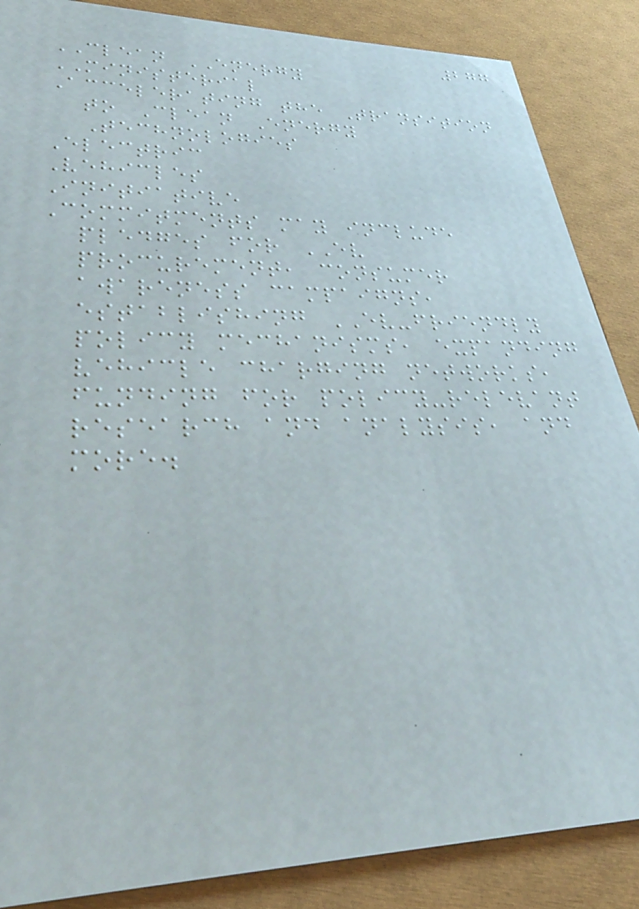277
CLEAN ENERGY
MINISTERIAL
Accelerating the Transition
to Clean Energy
Technologies
Electric
Vehicles
Initiative
Commitments may include
pledges for EV
procurement, consumer
awareness campaigns,
establishing EV-friendly
policy mechanisms, expanding
vehicle charging networks,
funding for policy-relevant
research and analysis, and
more.
